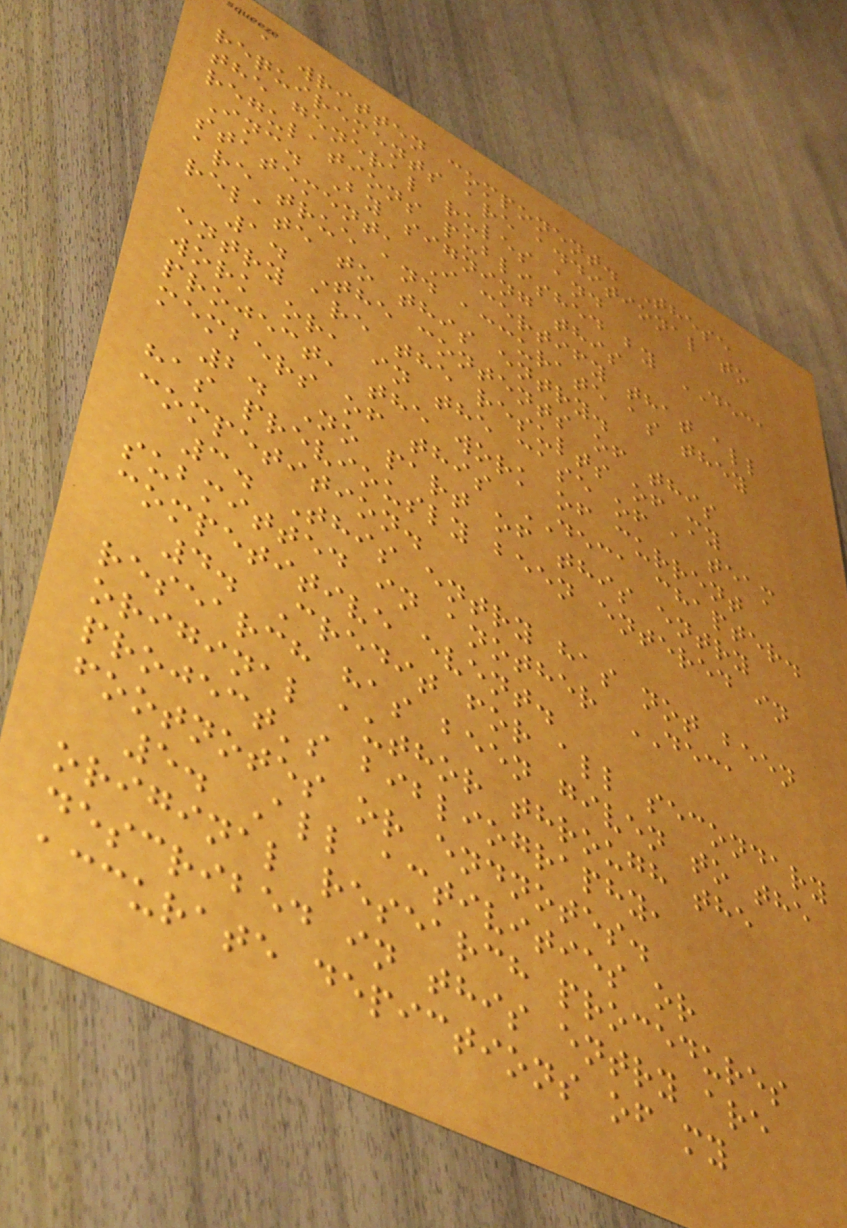a written component. These
requirements are additional to
the general rules and
regulations published by DECA
Inc. By signing this
statement, I certify that all
are true and accurate as they
relate to this entry.
1. The contents of this
entry are the results of my
work or, in the case of a team
project, the work of current
members of this DECA chapter.
2. No part of this entry
has previously been entered in
competition.
3. This entry has not been
submitted in another DECA
competitive event.
4. Credit for all secondary
research has been given to the
original author through the
project's bibliography,
footnotes or endnotes.
5. All activities or
original research procedures
described in this entry are
accurate depictions of my
